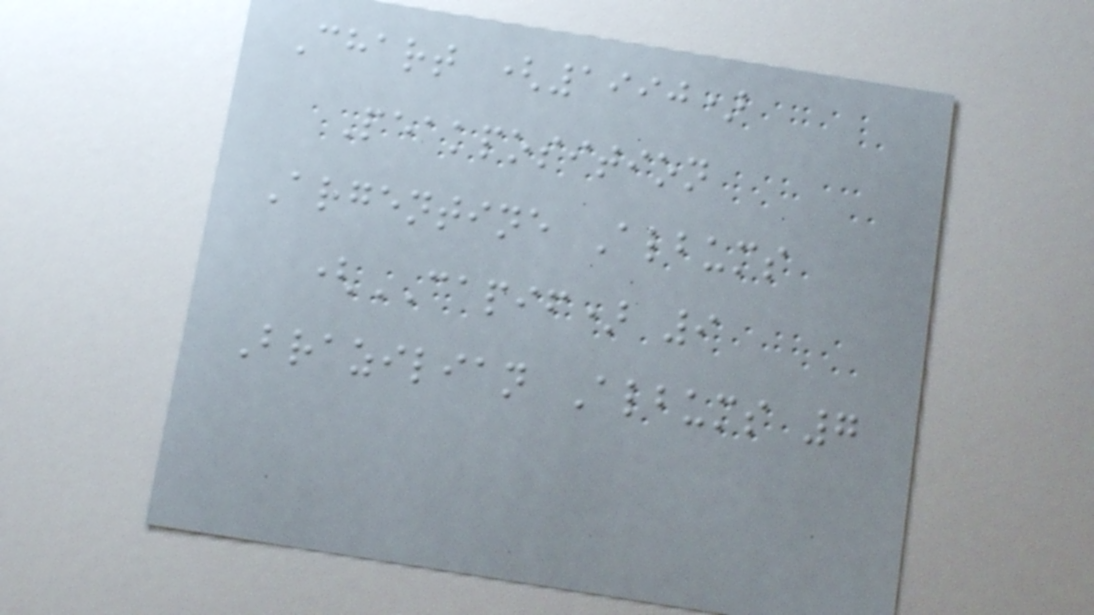Chart (1990)
Peakposition
Argentine Albums
(CAPIF) 9
Brazilian Albums 7
